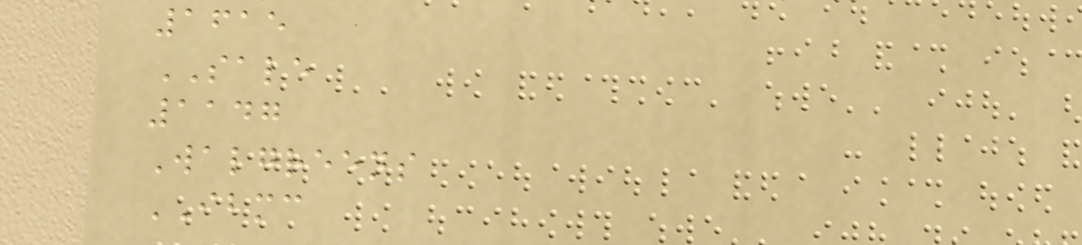1615
SALE
1147
Walgreens
IBMC
